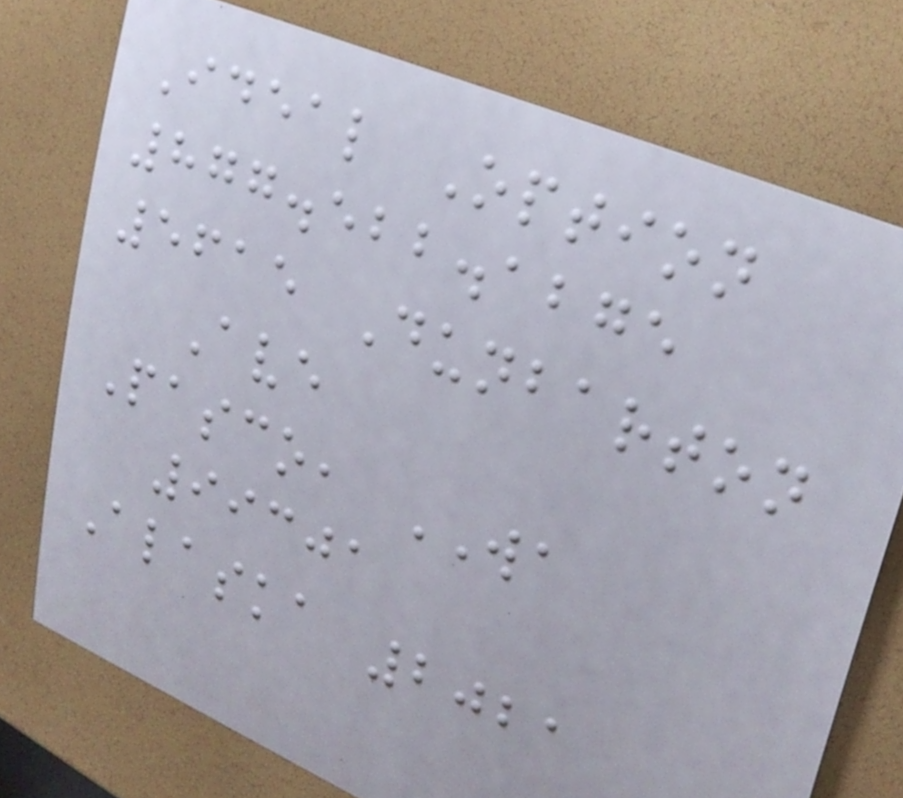Ideal Option
877.522.1275
5615 Dunbarton
Ave
Pasco, WA
99301
Alaska 2021
